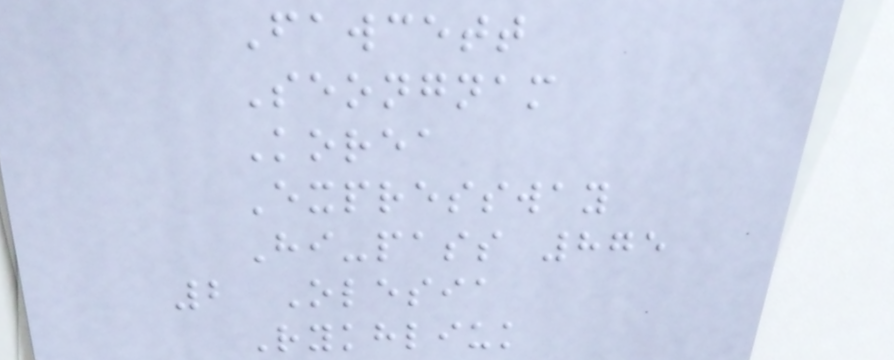Fawcett
Seongnam
Korea
Expressway
Hi-pass 875
2 Olesia
Rykhliuk
